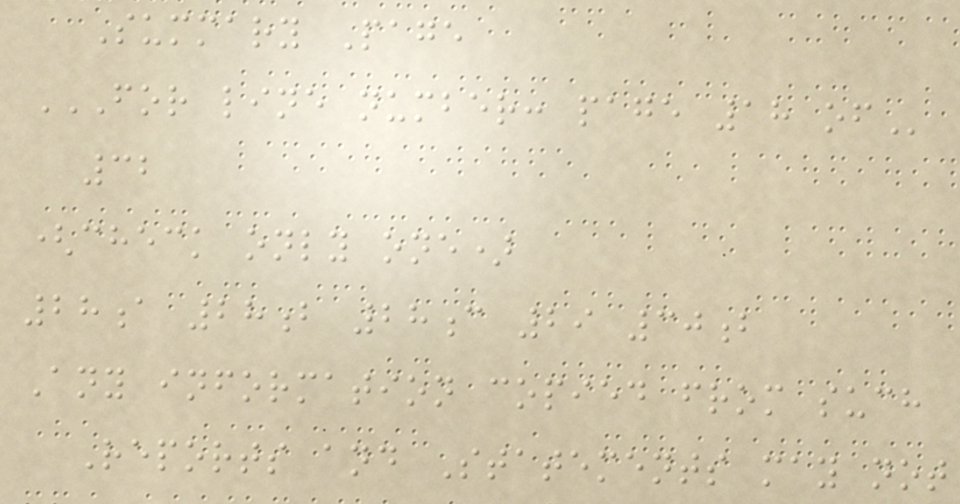Summary Page
FOR LINE NUMBER: PAGE 18 OF
32
(check only one)
28a 28b 28c 29 30b
Any information copied from such
Reports and Statements may not
